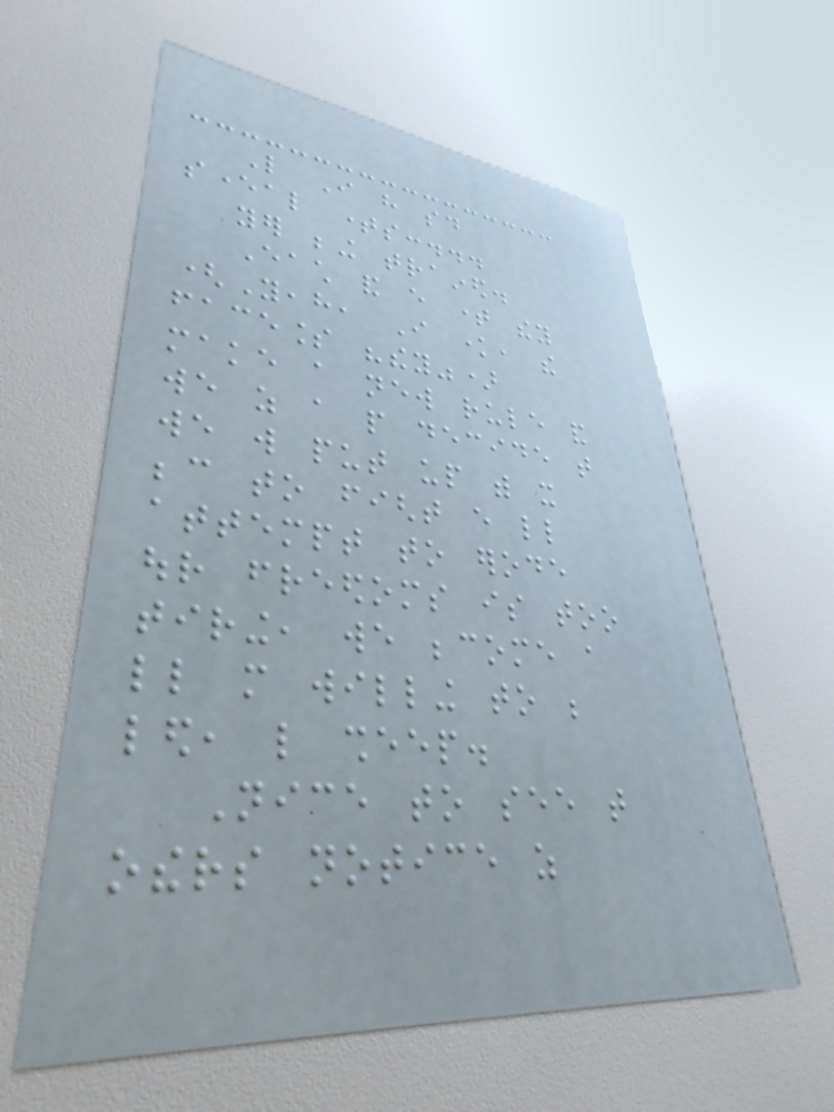Like I have said
several times:...
yer being trained.
Each and every time they
(Yeah, I know, the
faceless "they")
make a new rule and
we as a people decide that
we will put up with it
because to fight every little
attempt to erode
our freedoms is too
tiring, we become a
little more willing to be
led, like sheep.
Nice to see that
others notice as
